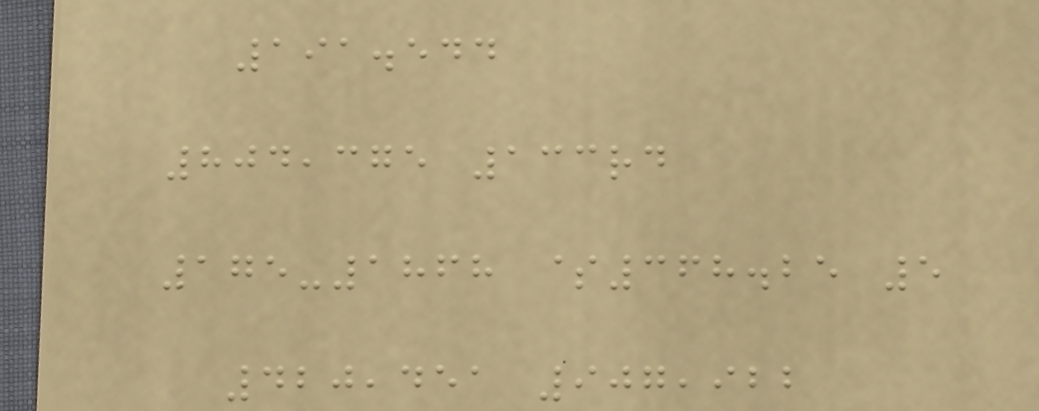191.544
804,375 133rd
175-1868 $368.25 5
420,451 907,922
